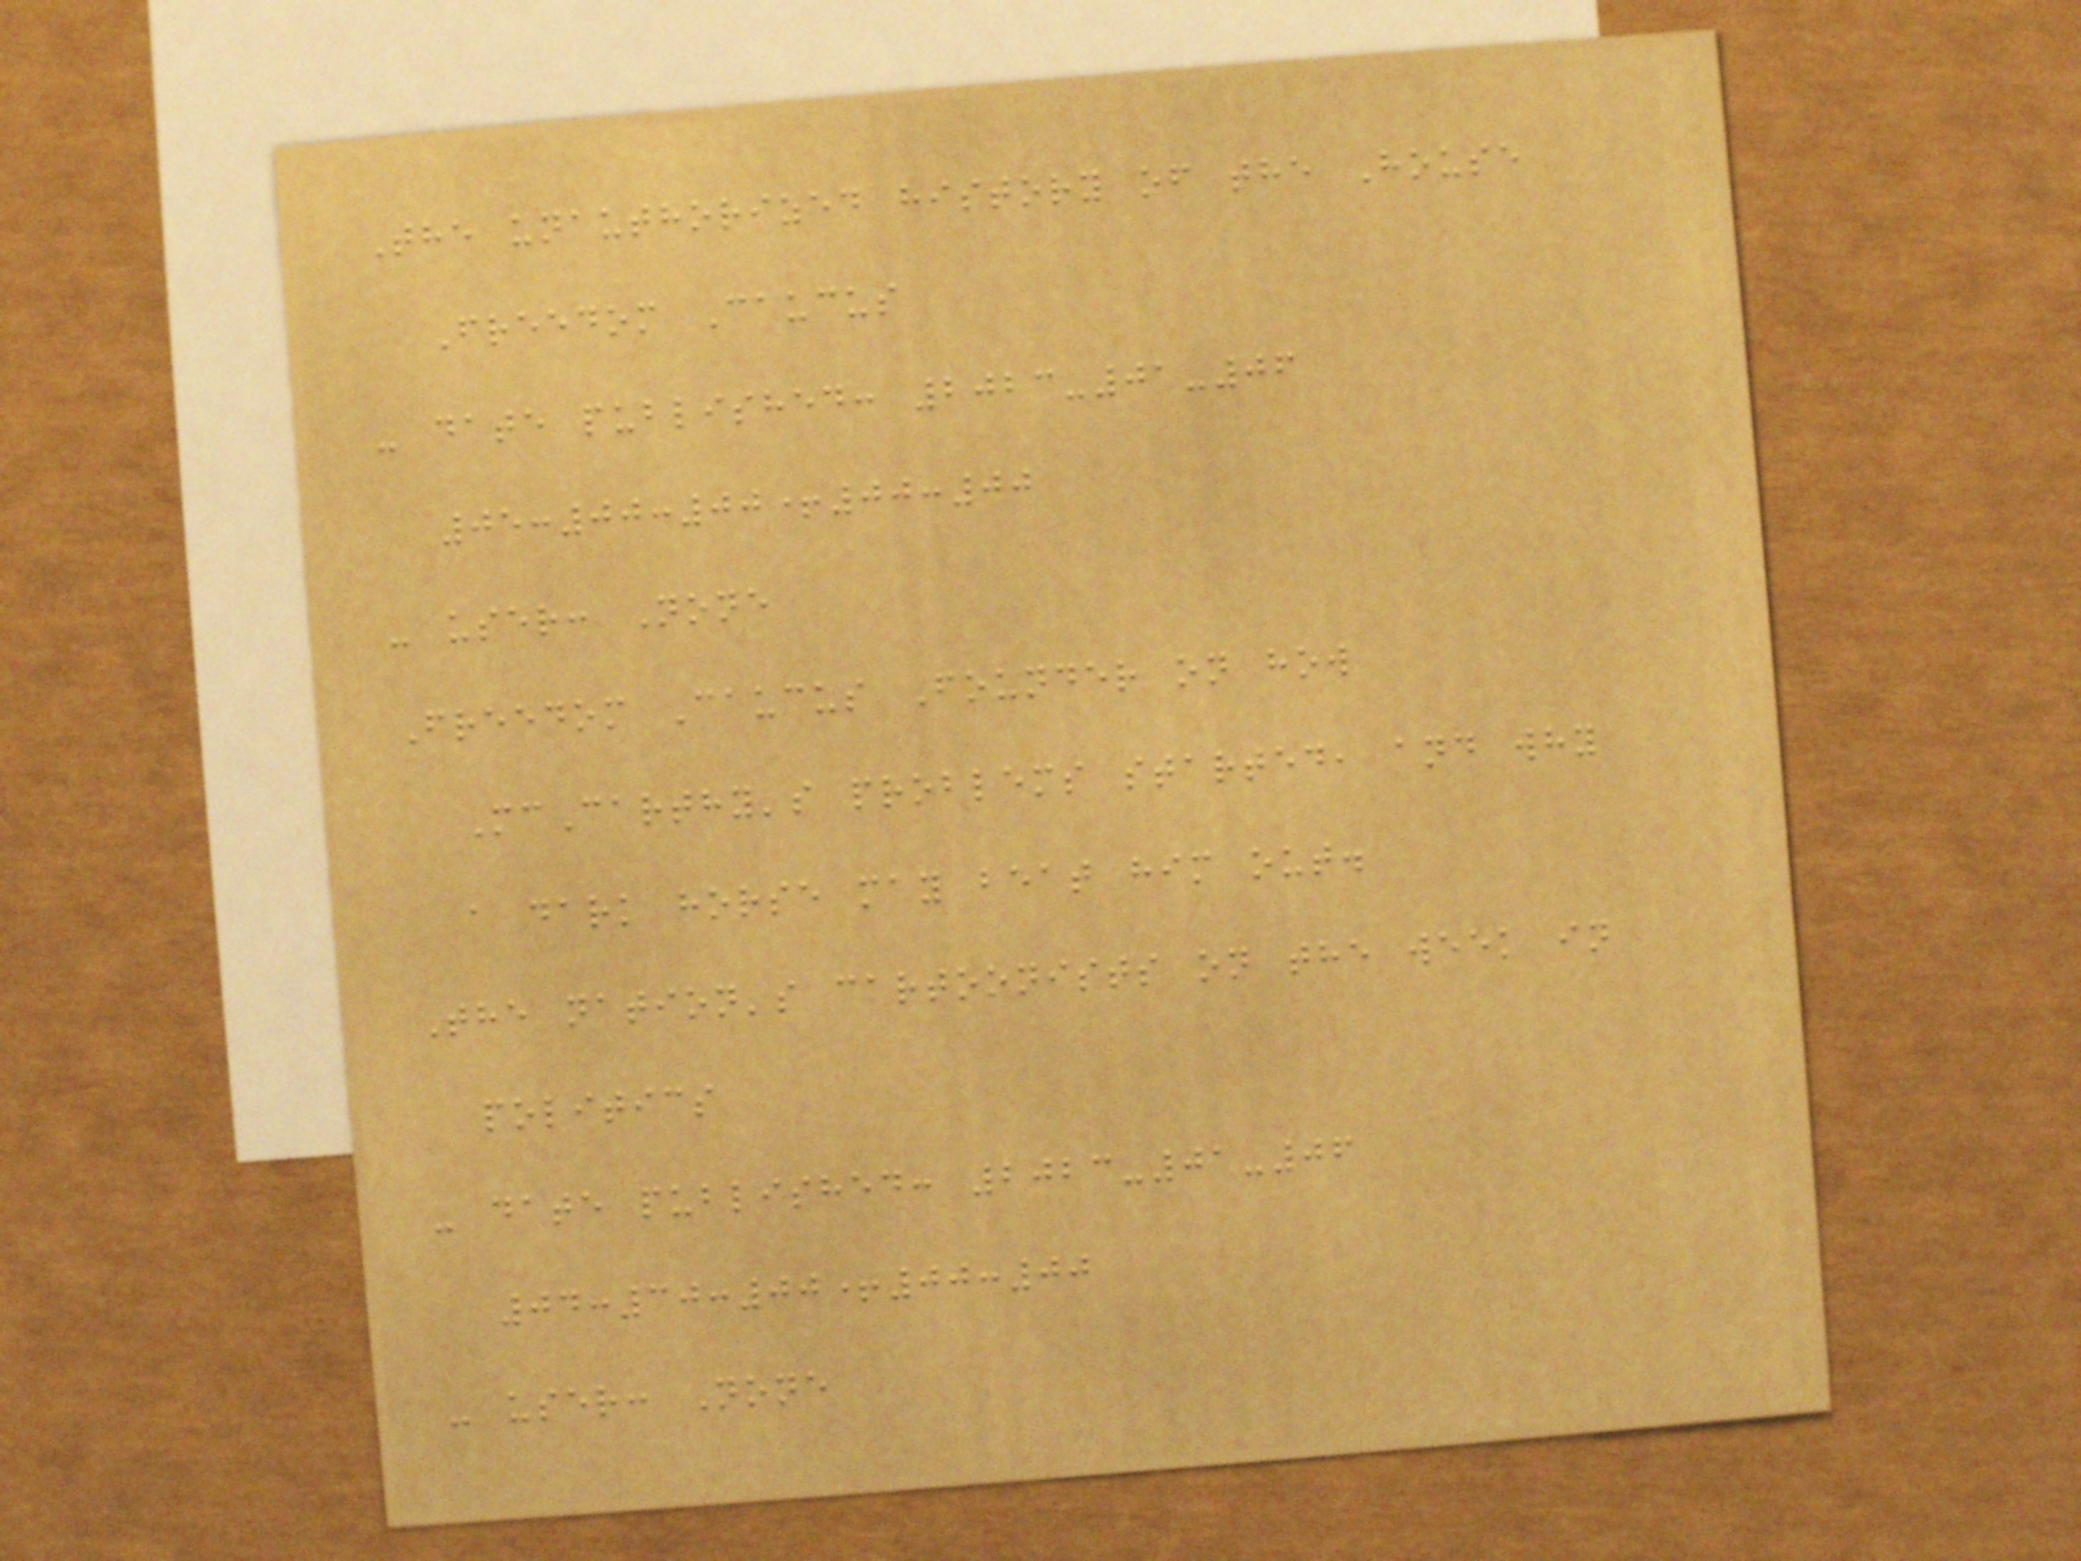The unauthorized history of the House
Freedom Caucus
- date published: 2023-01-06
05:00:00+00:00
- user: None
Freedom Caucus Founder on how
McCarthy's problems started, and why
a dark horse may beat him out.
The nation's cartoonists on the week in
politics
- date published: 2023-01-06
04:30:00+00:00
- user: None
